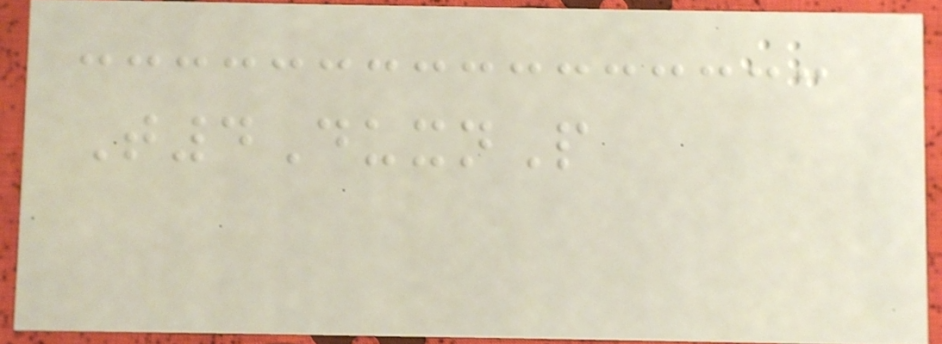T4DuxnP
